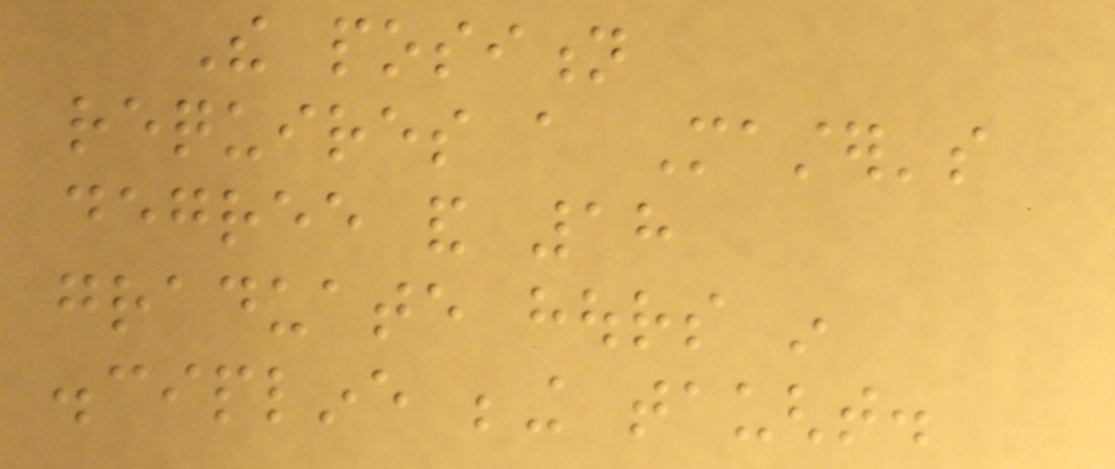The position
requires a Master's
degree and 18
graduate hours in
discipline being taught.
